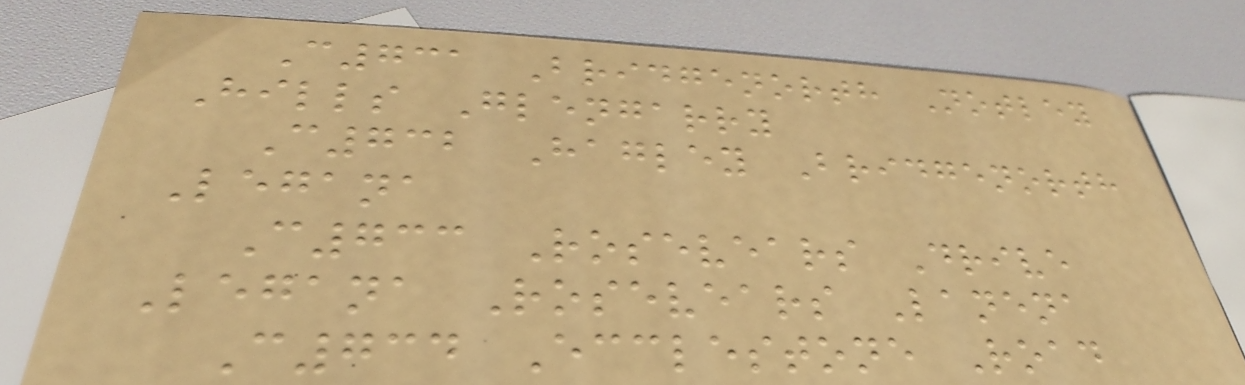C731 Bridgenorth Notley
Hills Glengarry
C732 Hagley Bridgenorth
Legana
C733 Rosevears Drive
Legana Rosevears Lanena
C734 Ecclestone Road
